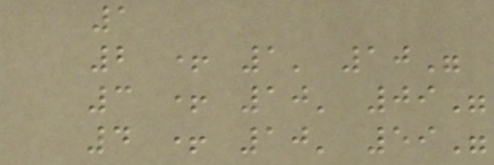1
2 + 1' 10"
3 + 10' 09"
4 + 10' 59"
